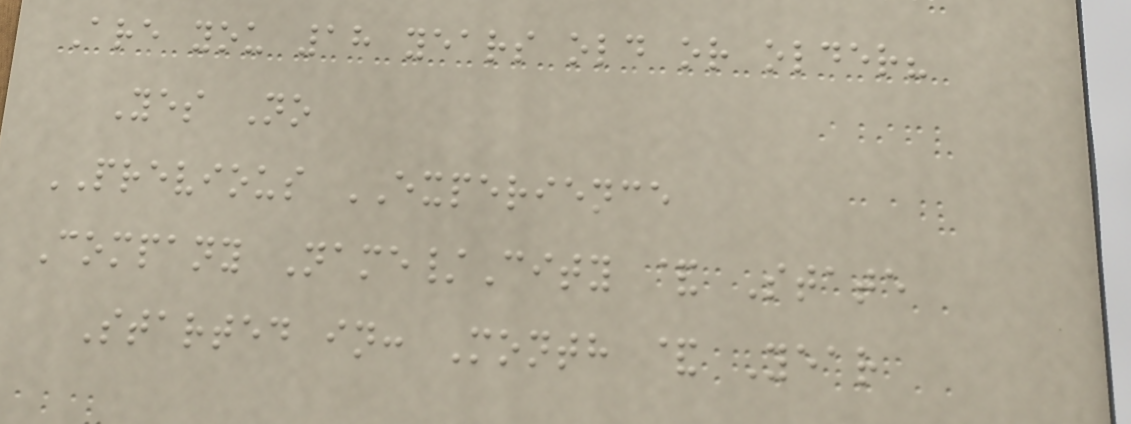Are you 18 years old or older?
Yes No
PREVIOUS EXPERIENCE
Company Name/City & State
Started in: Month & Year
